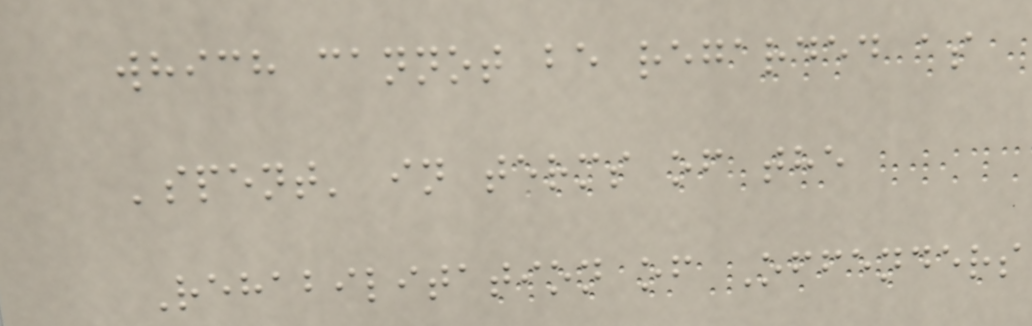which cannot be regarded as
'spent' in terms of the
Rehabilitation of Offenders
